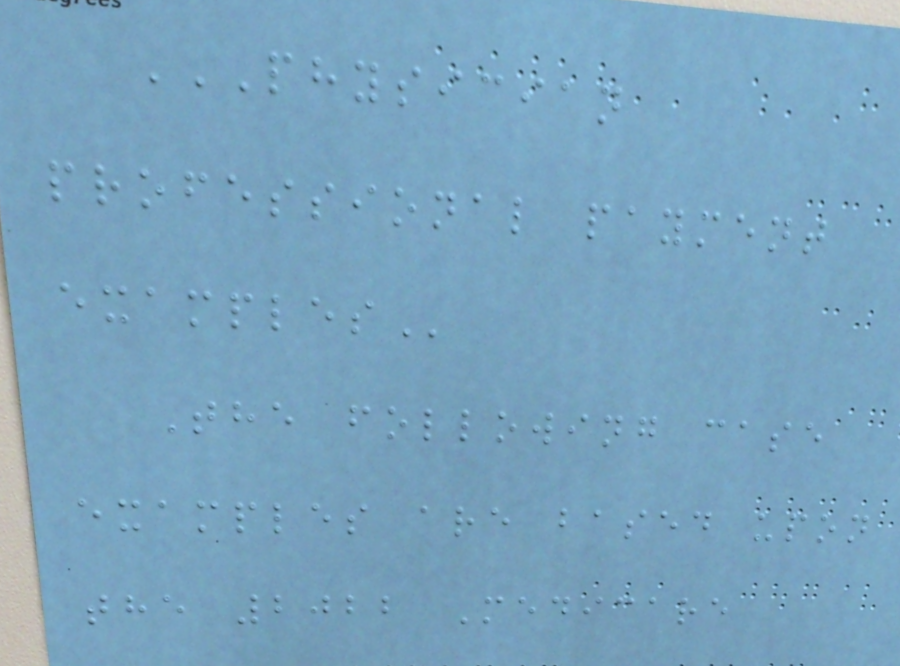PHYSICIAN
PROFESSIONAL PAYMENT
EXAMPLES
The following case
examples are based upon
the 2022 Medicare
